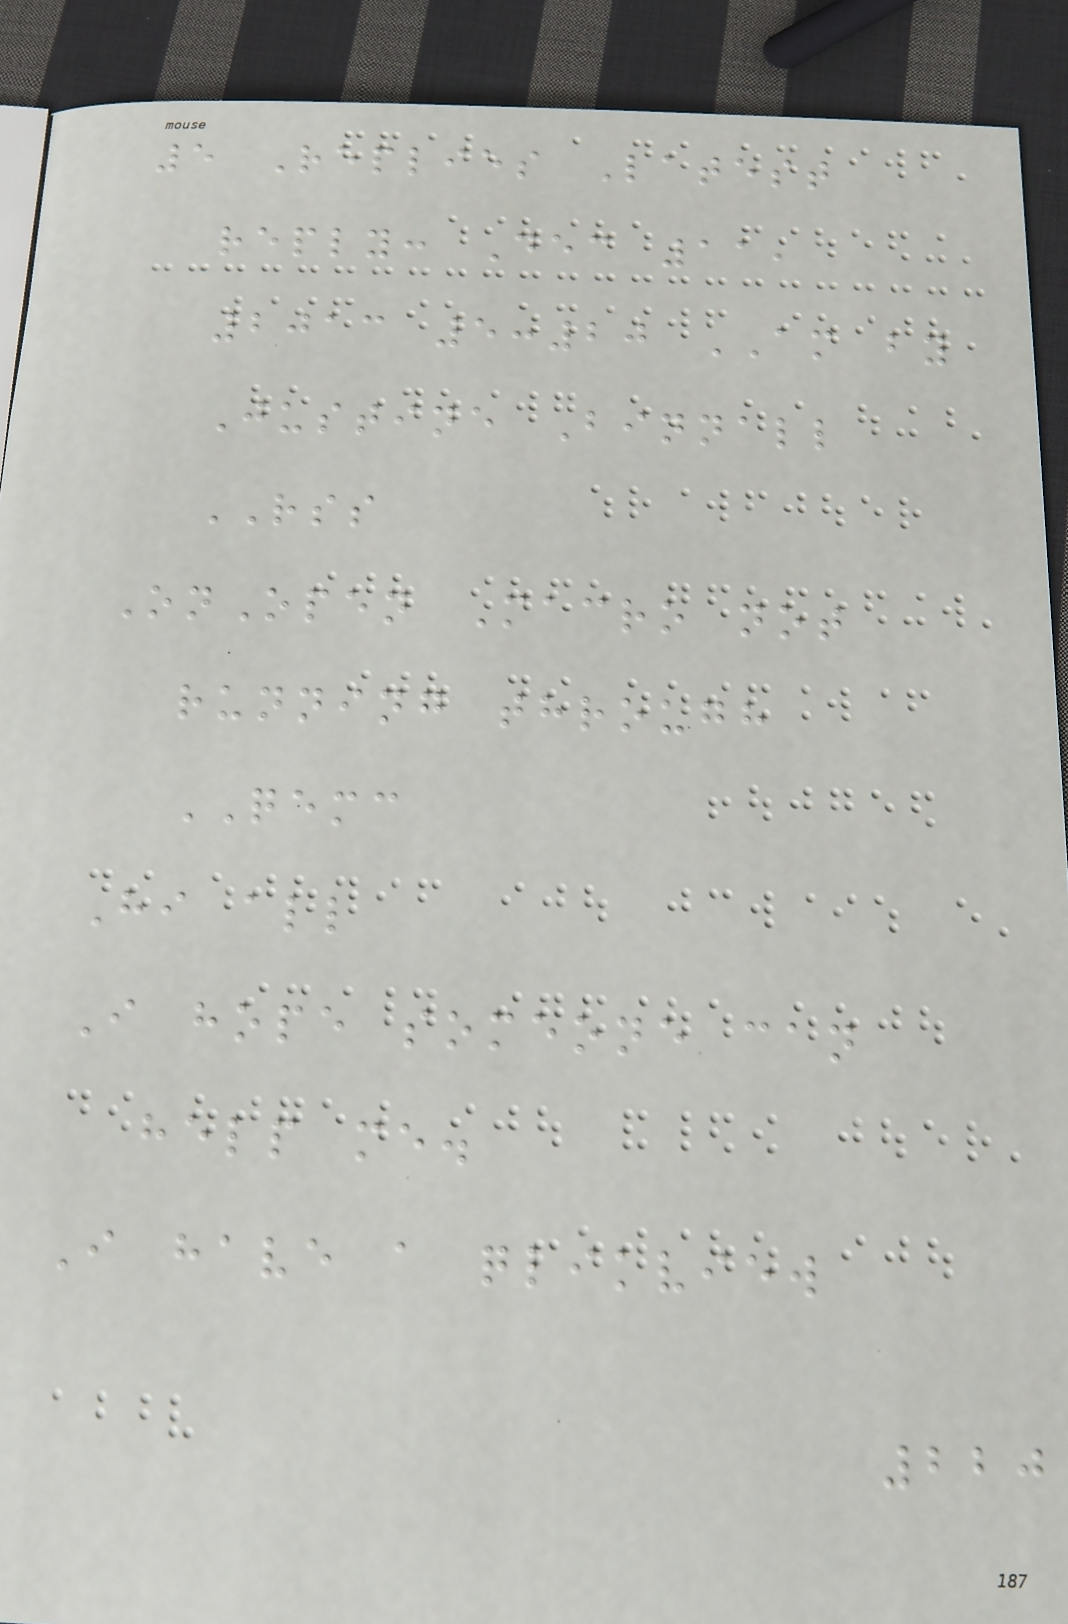5 Replies Latest
reply: Dec 11,
2013 5:20 AM by
Justine Binnall
RSS
OnOpen Macro not
running through
QEMC
Hi all
I hope someone can
help me.
I have a qlikview
220
